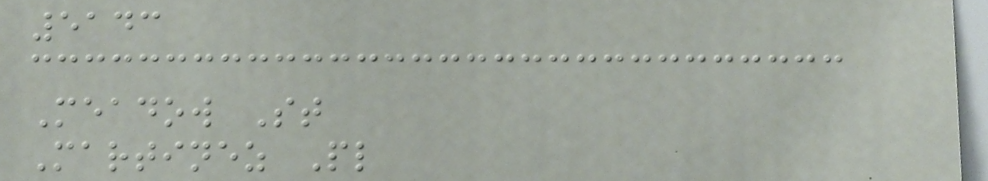5143
Meadow St
Martinez Pl
